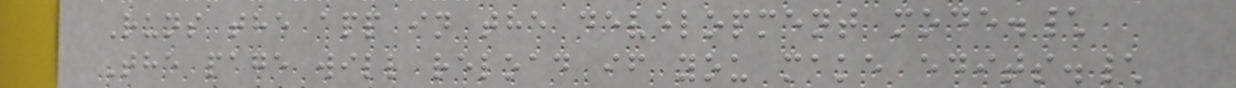Runs the app in the development mode.\
The page will reload if you make edits.\
